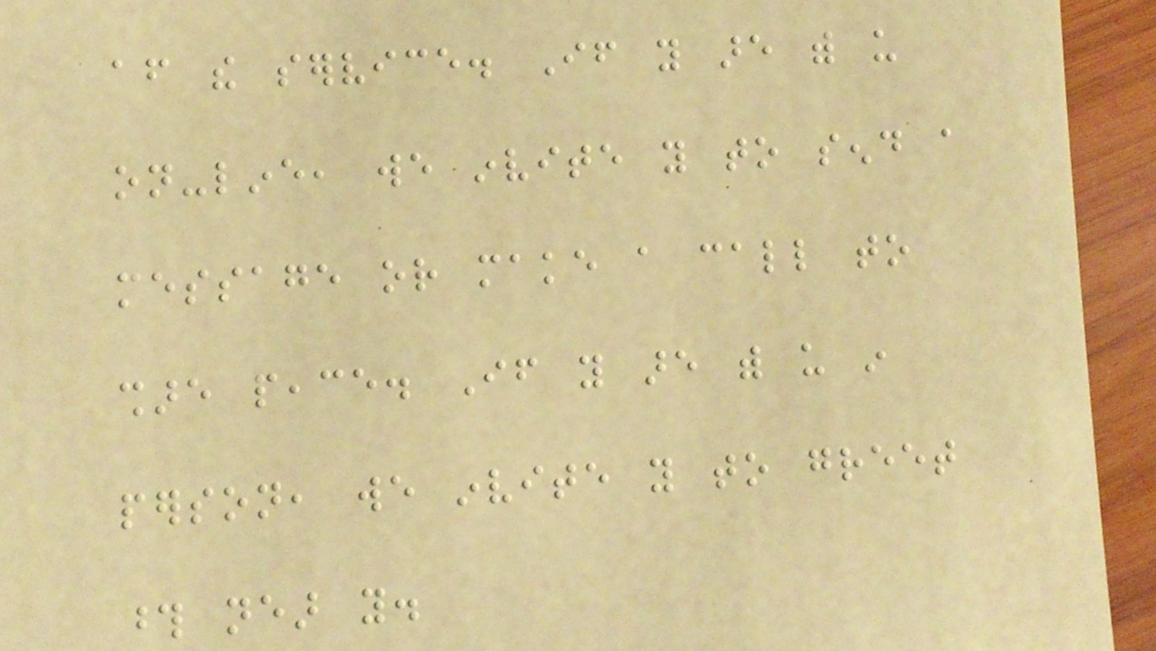after the service. If you are with us
on-line, we invite you to send a
message or make a call to
share peace. If you are with us in
person, we invite you to greet
those near you.
